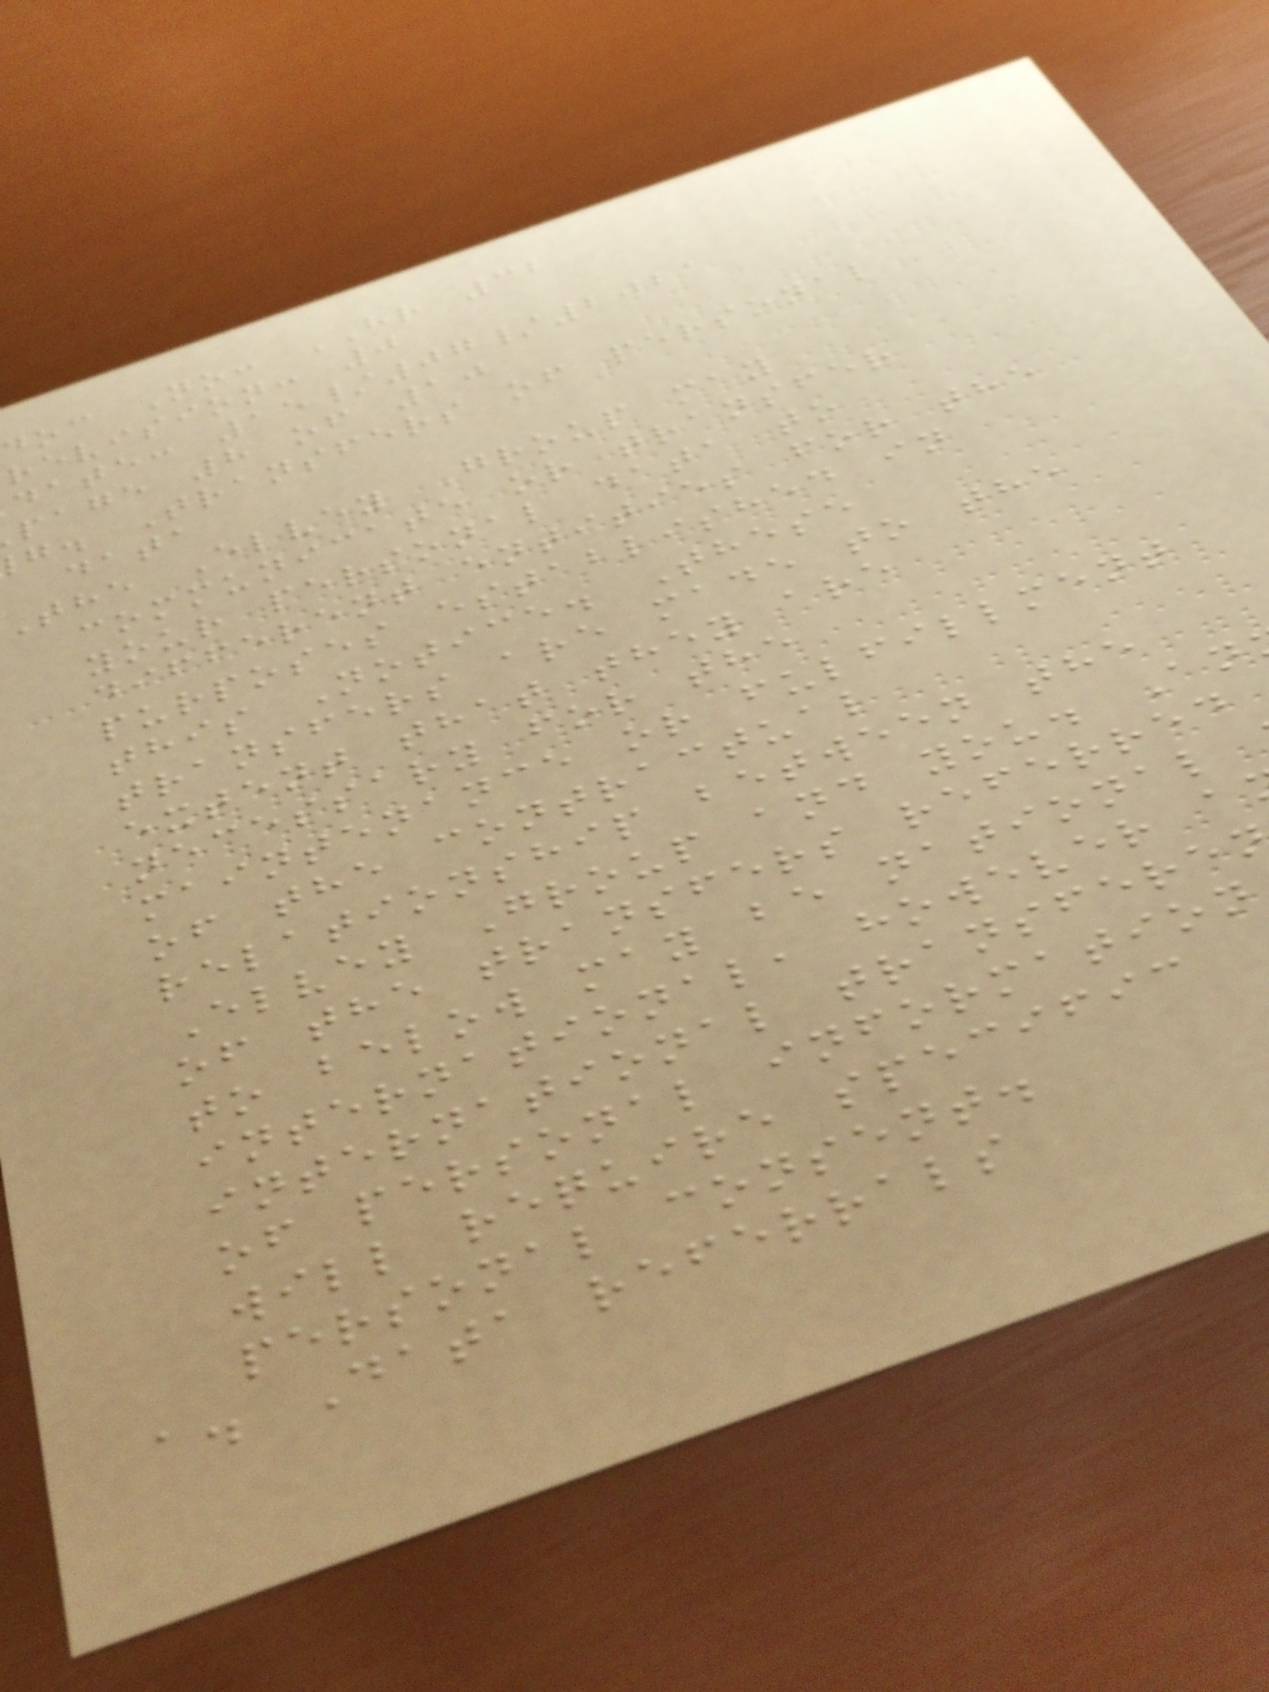doc No: HR 32
revision: 0
date: 15/07/2021
page 8 of 10
g. Transfers of personal
data
The Elvey Group may
communicate or transfer
your personal data to
different entities for the
purposes established in
this Notice. These
transfers are made to the
extent that they are
necessary for the
maintenance or fulfillment
of the contractual
relationship between the
Elvey Group and you. An
of the transfers referred
to below may be national
international, however a
international transfere
of personal information
will require specific
personal consent.
a. Data referrals
